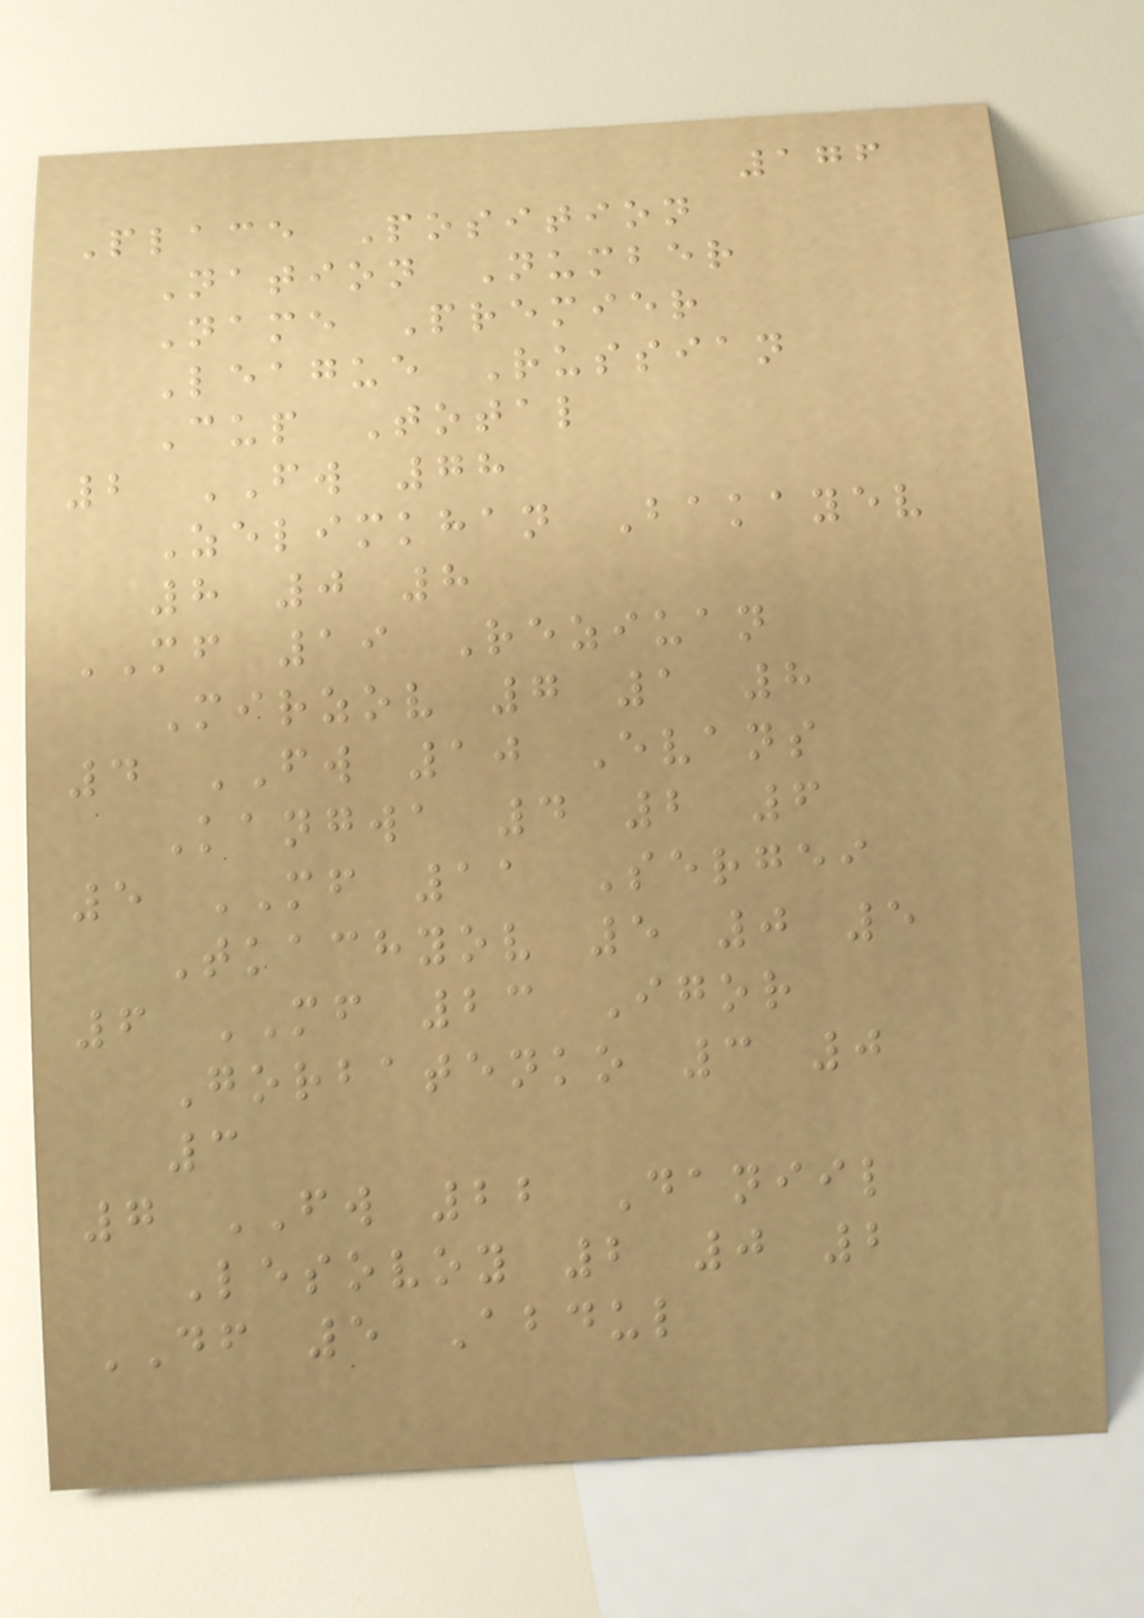176
Place Position
Nation Number
Name Premier
League Russian
Cup Total
2 FW 78
Zelimkhan Bakayev
8 0 8
MF 19 Reziuan
Mirzov 7 1 8
4 FW 10 Evans
Kangwa 4 2 6
5 MF 11 Sergei
Tkachyov 5 0 5
6 MF 23 Igor
Gorbatenko 3 0
3
7 FW 22 Daniil
Lesovoy 2 0 2
DF 5 Abdul
